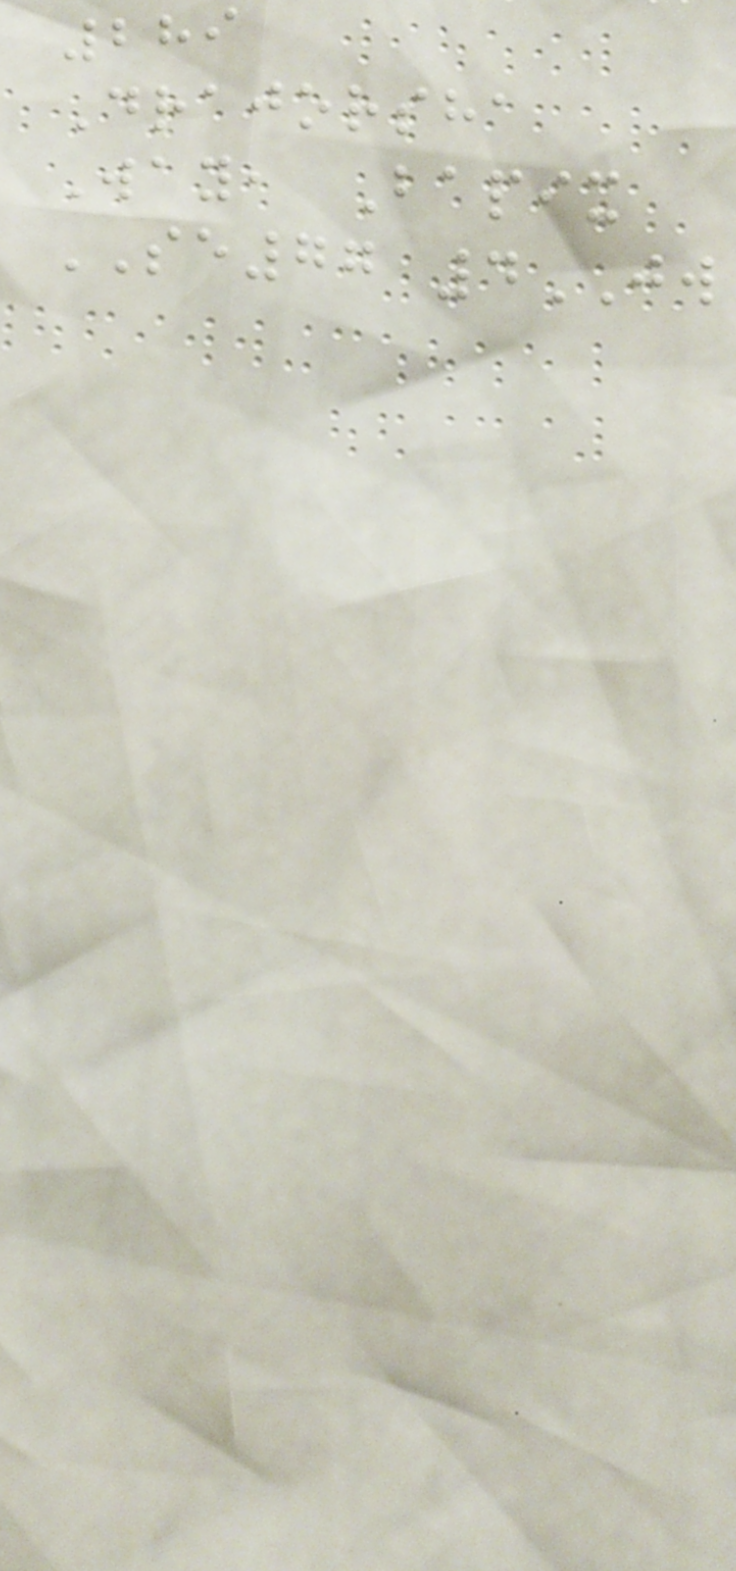289
Drajorsha
Way, Bapix
SE77 4JW
